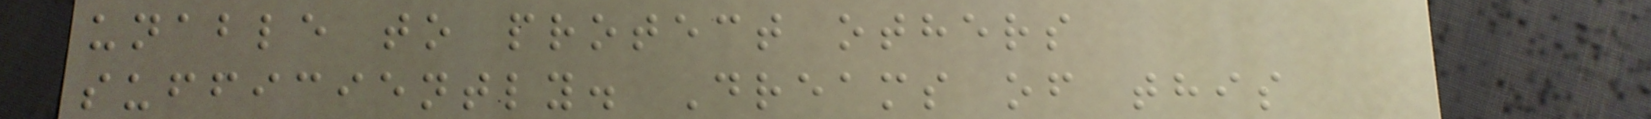unable to protect others
sufficiently. Dreams of this
